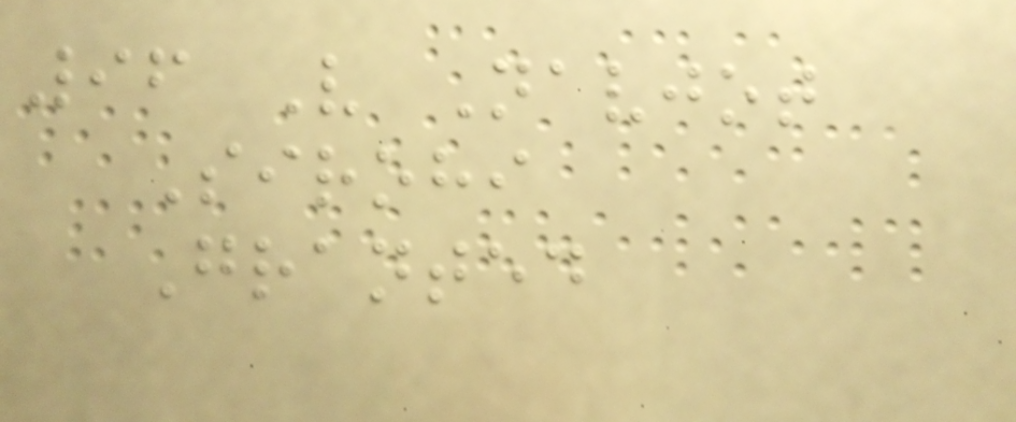96 V Navjot
Sirohi
Granted
